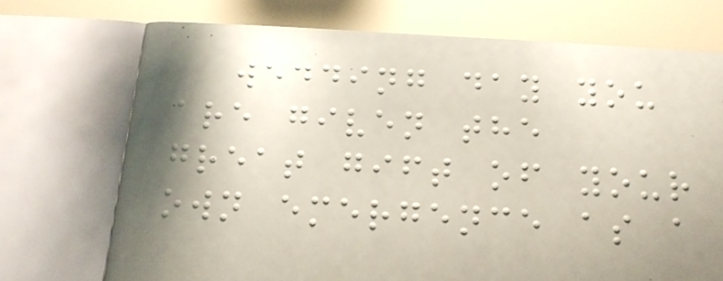wedding day you
are given the
great gift of your
own emergence as a
